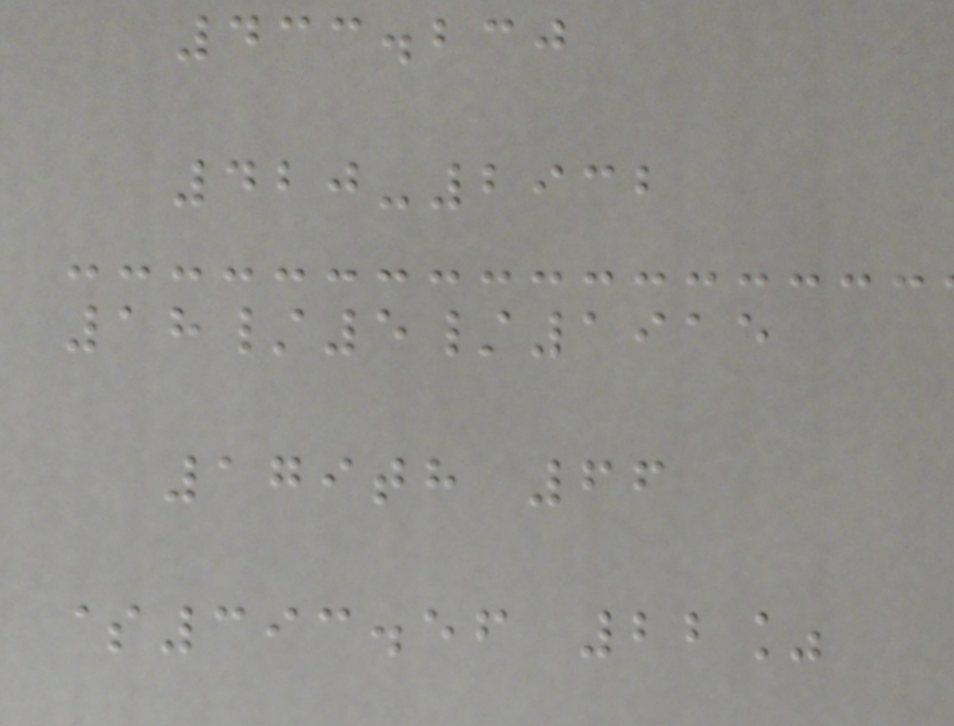433.230
420-2932
18/5/1915
179th 66
$393.56 22%
